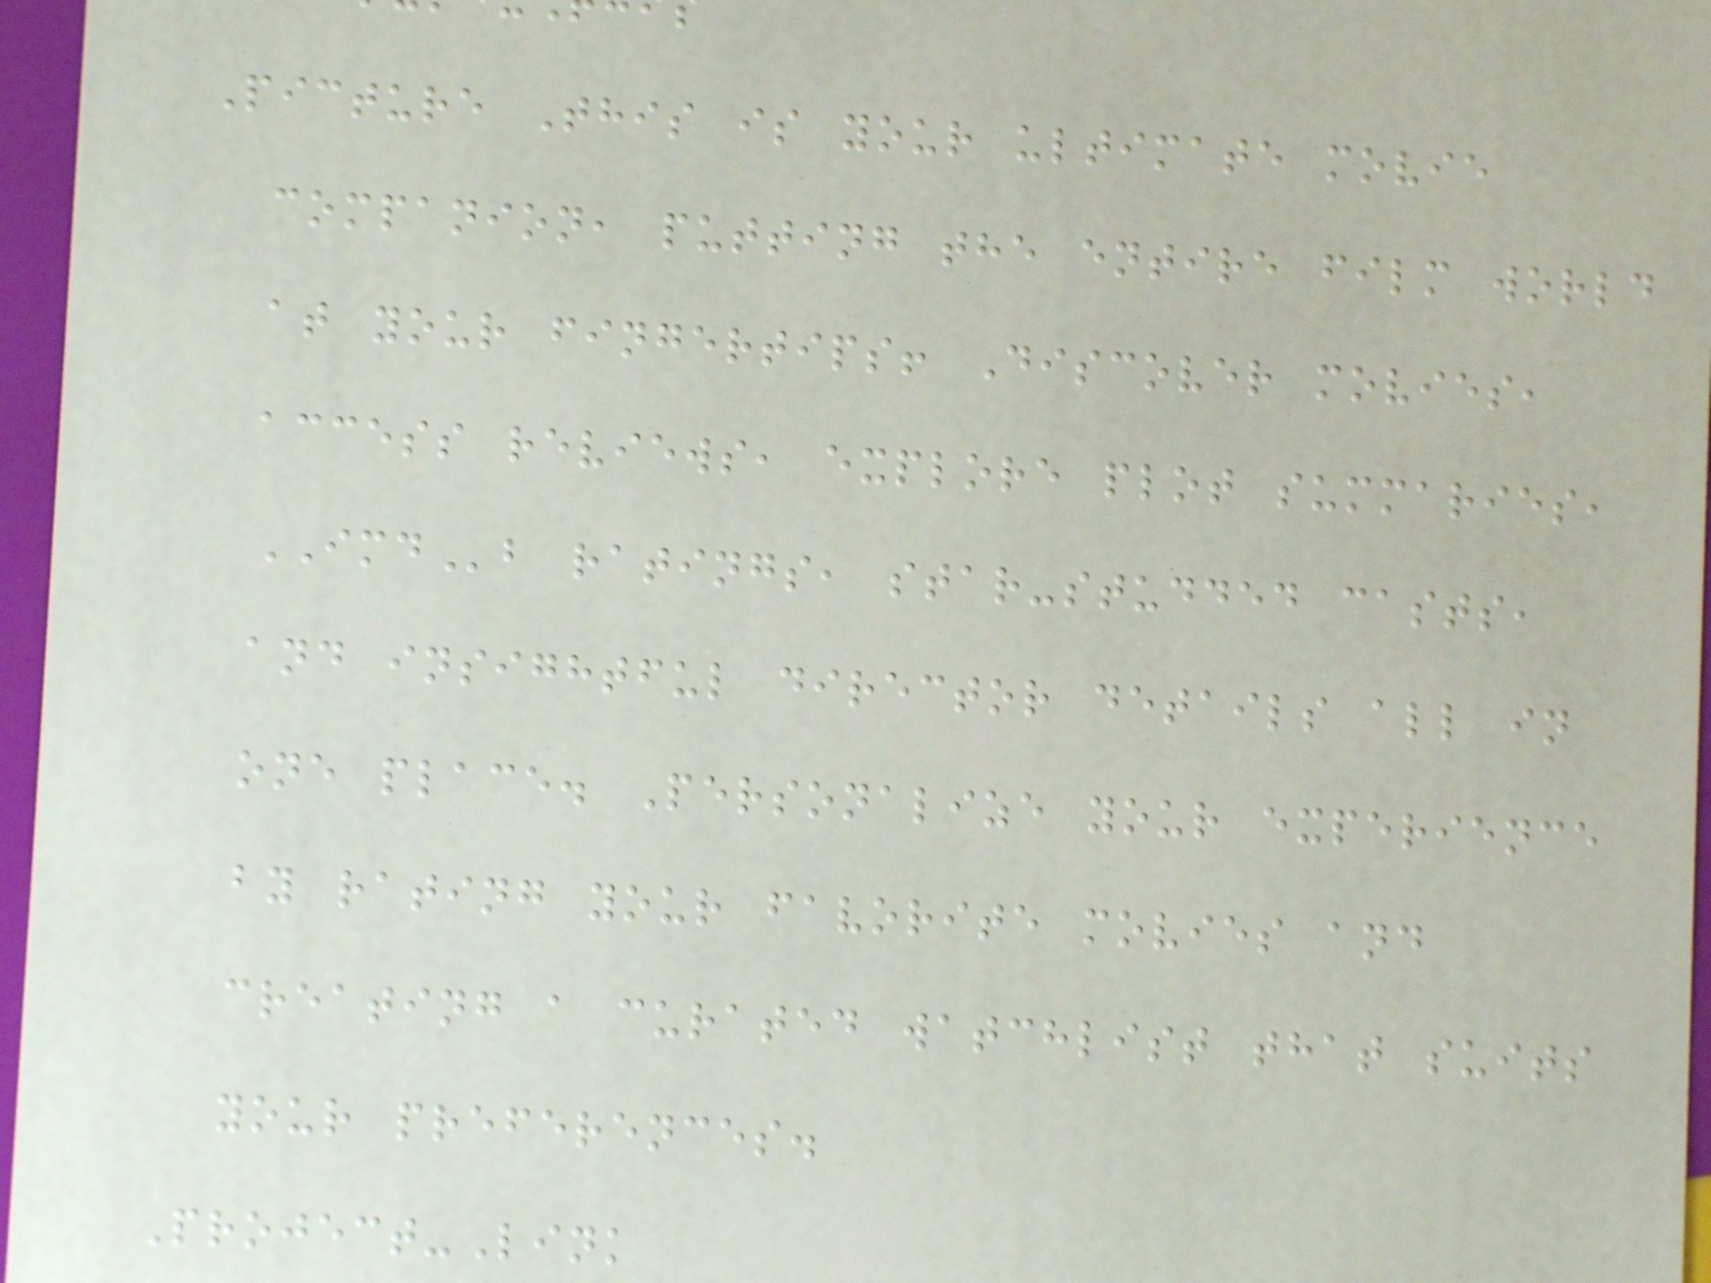Picture This is your ultimate movie
companion, putting the entire film world
at your fingertips! Discover movies,
access reviews, explore plot summaries,
IMDb ratings, star-studded casts,
and insightful director details all in
one place. Personalize your experience
by rating your favorite movies and
creating a curated watchlist that suits
your preferences.
Project-Link
